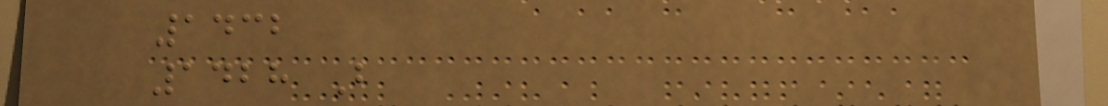1432
1428 B
